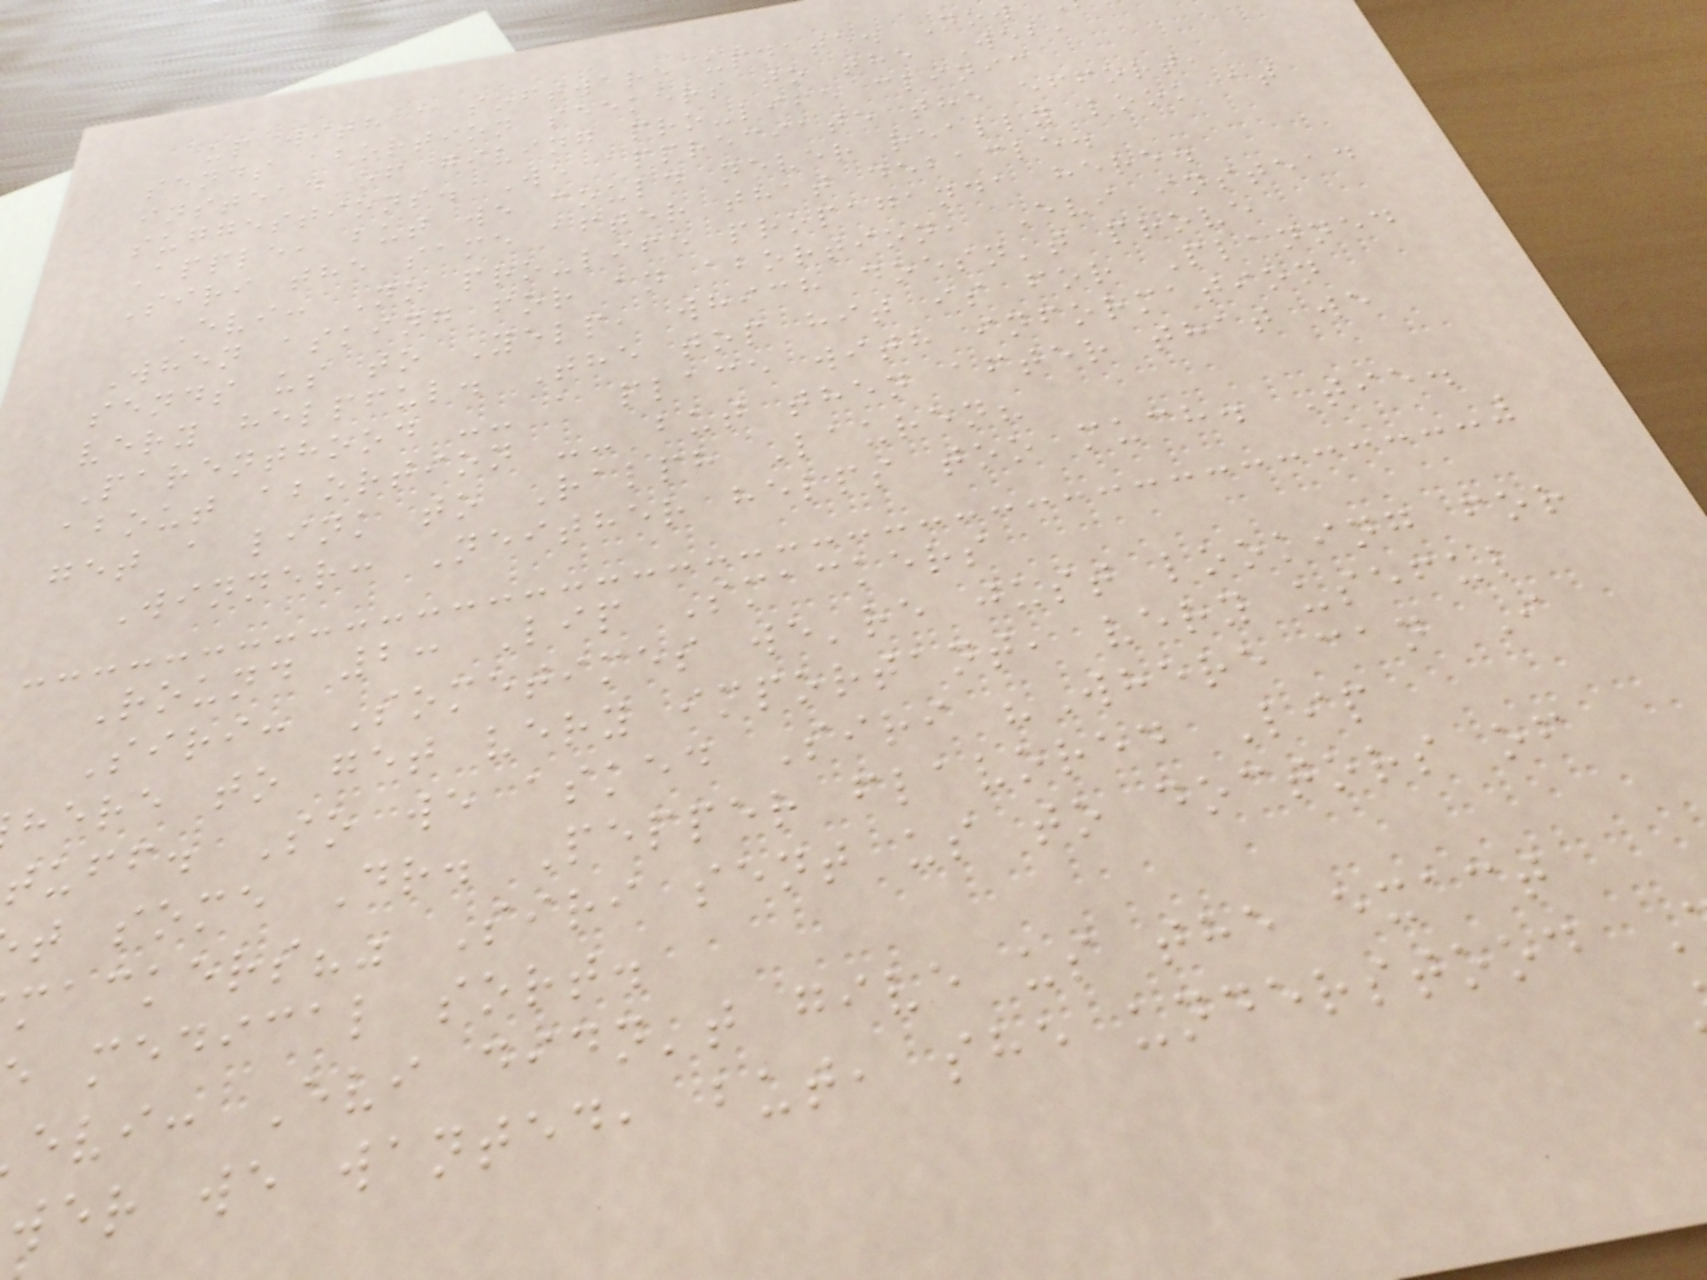up with a software update. Now
sends abortion seekers to the Web,
instead of giving pro-life clinic
suggestions. We appreciate the effort,
Apple, but we could never really look at
Siri the same after that debacle.
Evi: No pro-life propaganda here.
When asking for an abortion, Evi instead
sends us to Yelp, which doesn't prove
very helpful. The top hit is for Planned
Parenthood -- a place with information
about abortion -- but then after that we
get a link to Ralph Lauren?
Winner: Neither helps too much. Tie.
Round 2: Lip Smackers
Siri: Sometimes we're just looking for
here to get very important, very useful
tuff. So we asked Siri "Where can I
t some Dr. Pepper flavored Lip
mackers?" Siri sent us to doctors of
medical sort.
evi: Evi didn't give us the exact
wer we wanted, but, she understood
